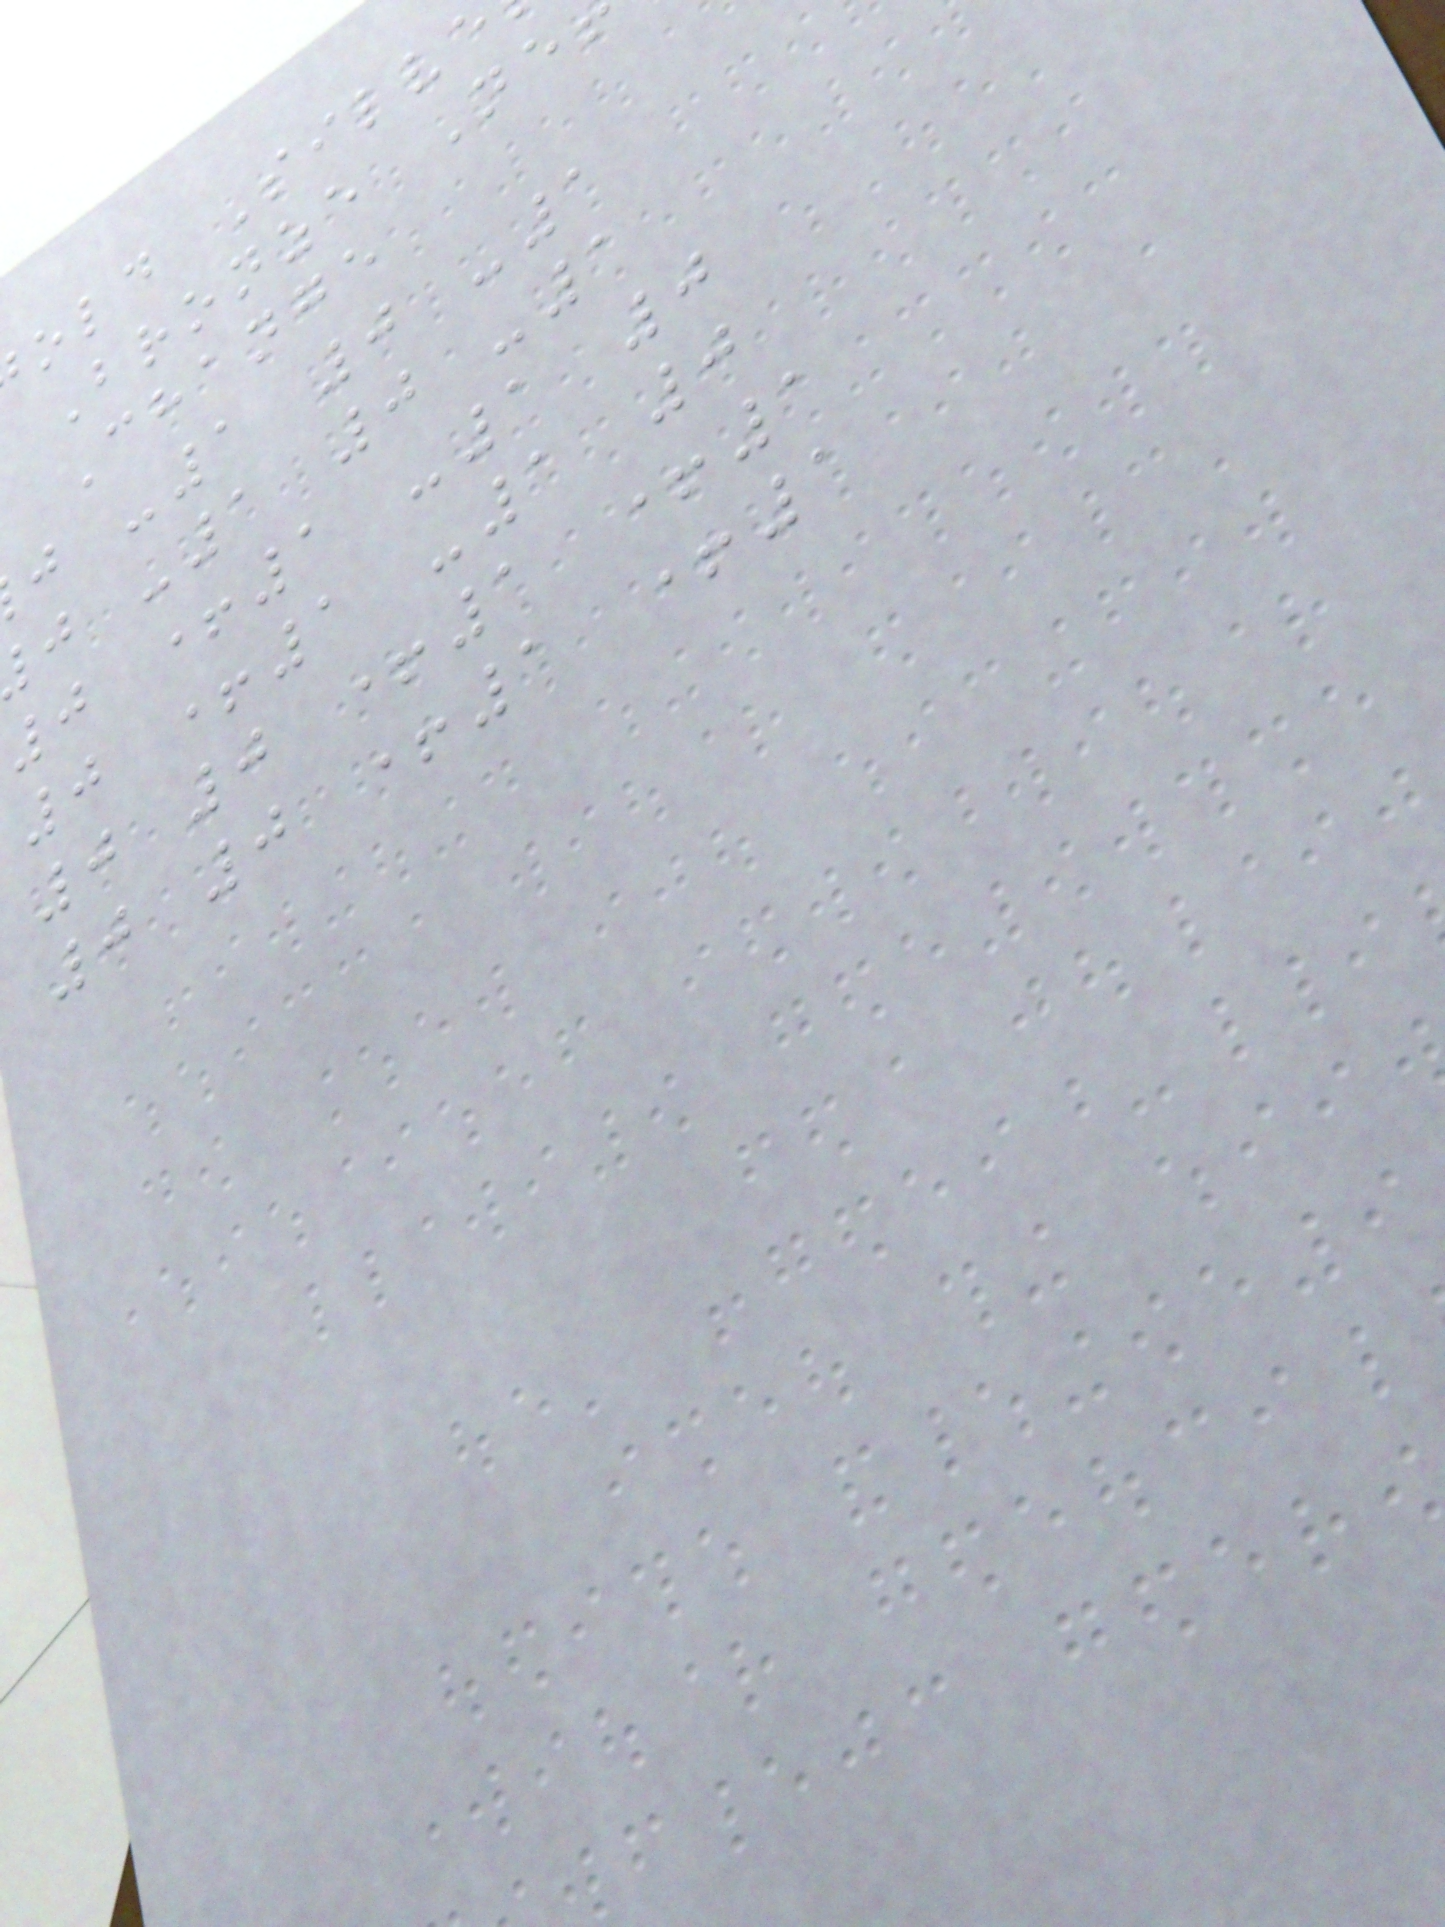old Silve
Bronze Ne
Change
j -1 0 -1
j -1 0 -1
0 +1 -1 0
0 +1 -1 0
0 0 +1 +1
0 0 +1 +1
